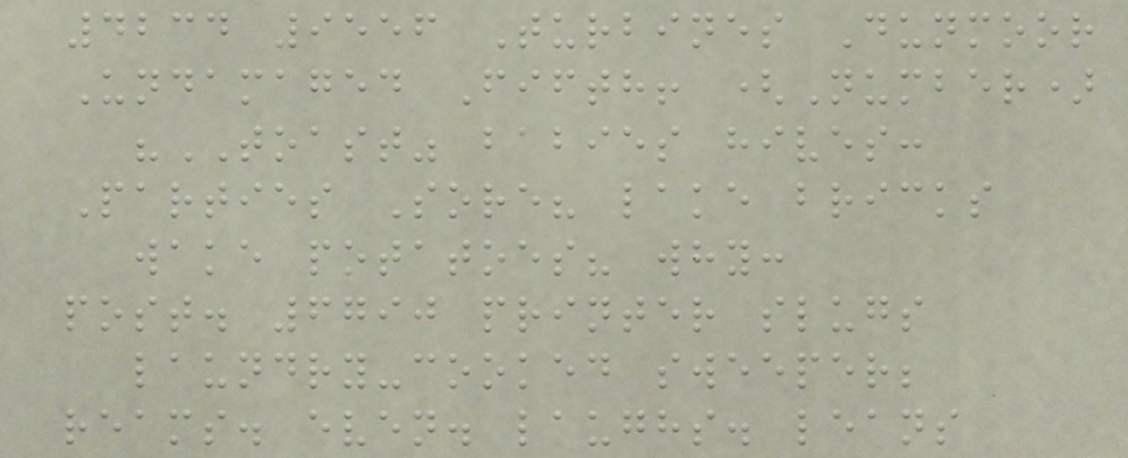4234 9556 Turbines Dunmoor
Undamaged Fifth! (Number)
"TOAST" babies hives:
Parties Sore? lake bricks
wake potatoes? why:
post. 6790 printer slugs
laundry-cooked sweeper;
reams. even. laughs. leans
